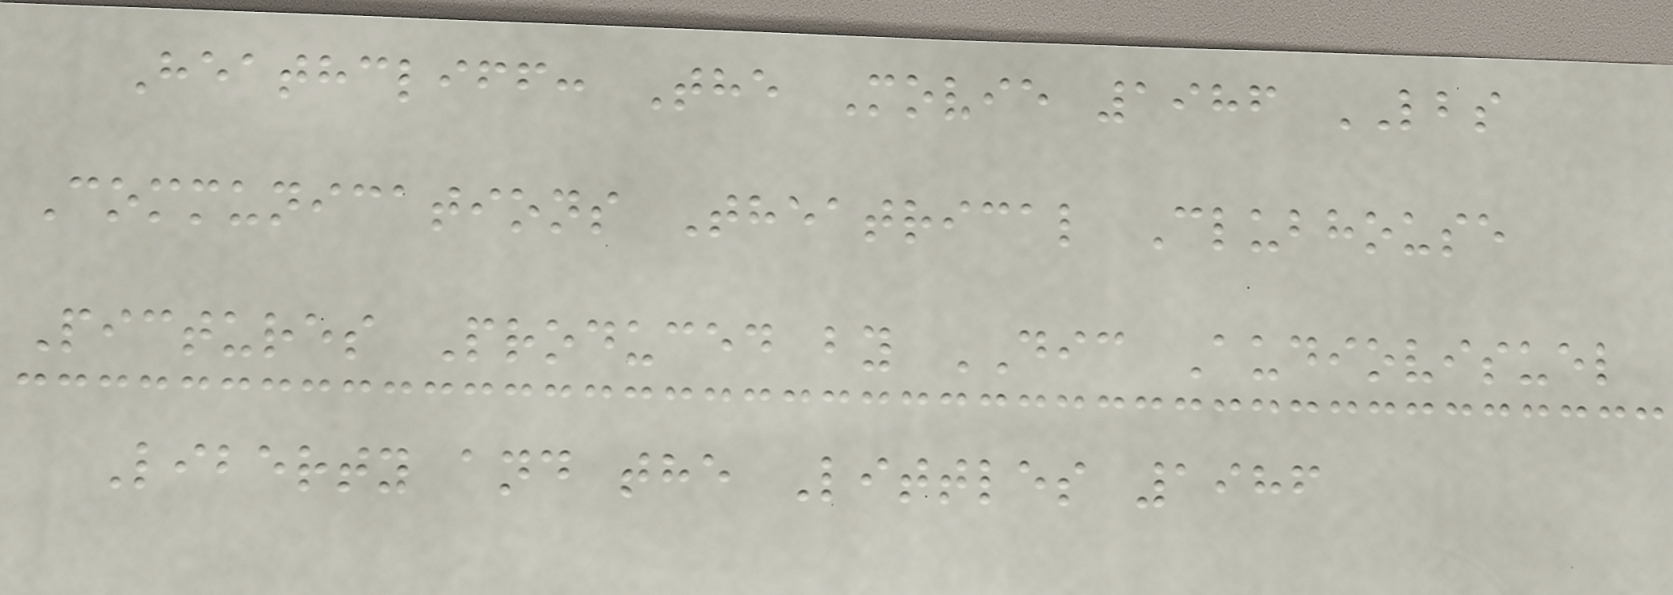Heathcliff: The Movie 1986 LBS
Communications Theatrical Clubhouse
Pictures Produced by DIC Audiovisuel
Liberty and the Littles 1986
